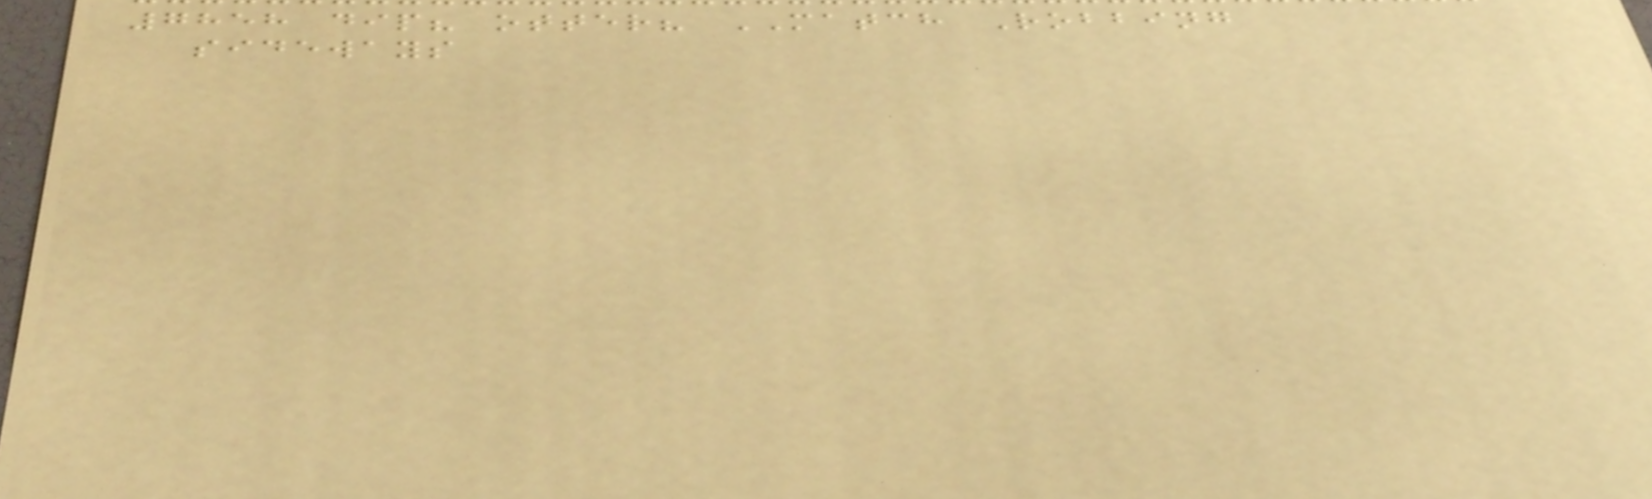7858 dip? otter? MATCH Robbing
sideways
